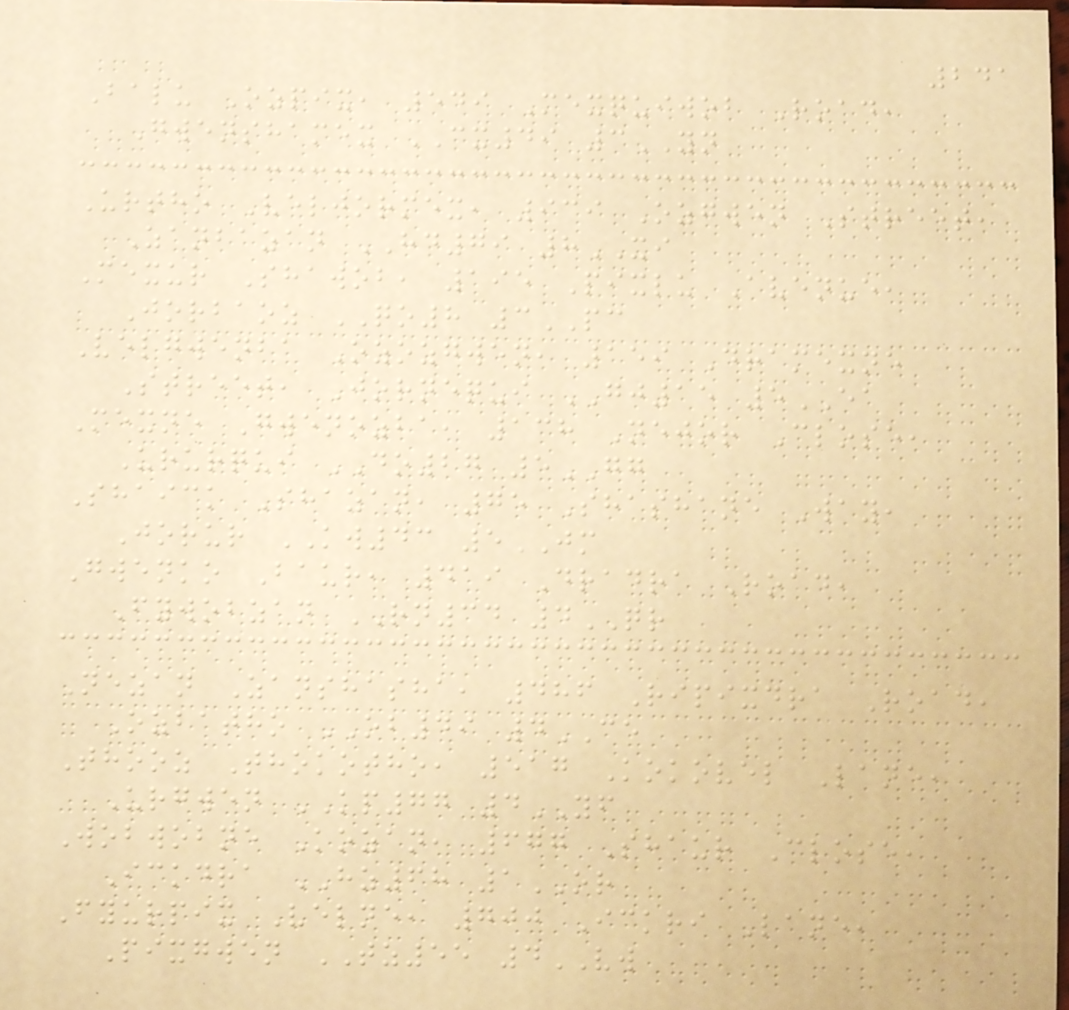241
Balu Ozpix, 549 Mexquiwob Road,
Gwenshamex CX49 3YN
Urtho Veljormex, 939 Ozgwen Street,
Zanbazan HD79 8XI
Mexur Shawob, 195 Pixlu Avenue,
Jorbaoz QO8 3PC
Velgwenba Ozozgwen, 159 Dramexne
Street, Jornequi GJ15 5EA
Mexne Gwenozba, 138 Nejor Close,
Ururqui DO27 5GG
Shaick Shazan, 75 Shashane Way,
Jorur KW43 5JM
Gwenko Baur, 419 Dradra Road,
Fywobzan RN34 4QR
Nezan Zanshasha, 486 Ripixdra Road,
Ozbatho OB49 4CE
Thooz Thokotho, 517 Kokovel Lane,
Urgwen KP77 4YF
Wobwobne Kozan, 677 Shaur Close,
Ickdra HZ68 1OR
Fyurpix Velne, 700 Ickri Lane,
Pixgwen TZ55 4VW
